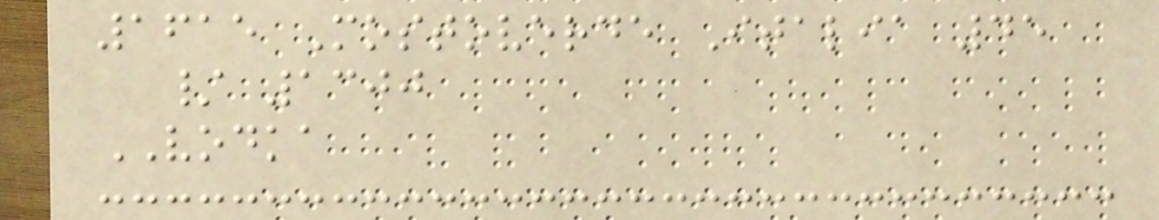1615 Mostoverde Italia 45
/ 1300
VODKA
